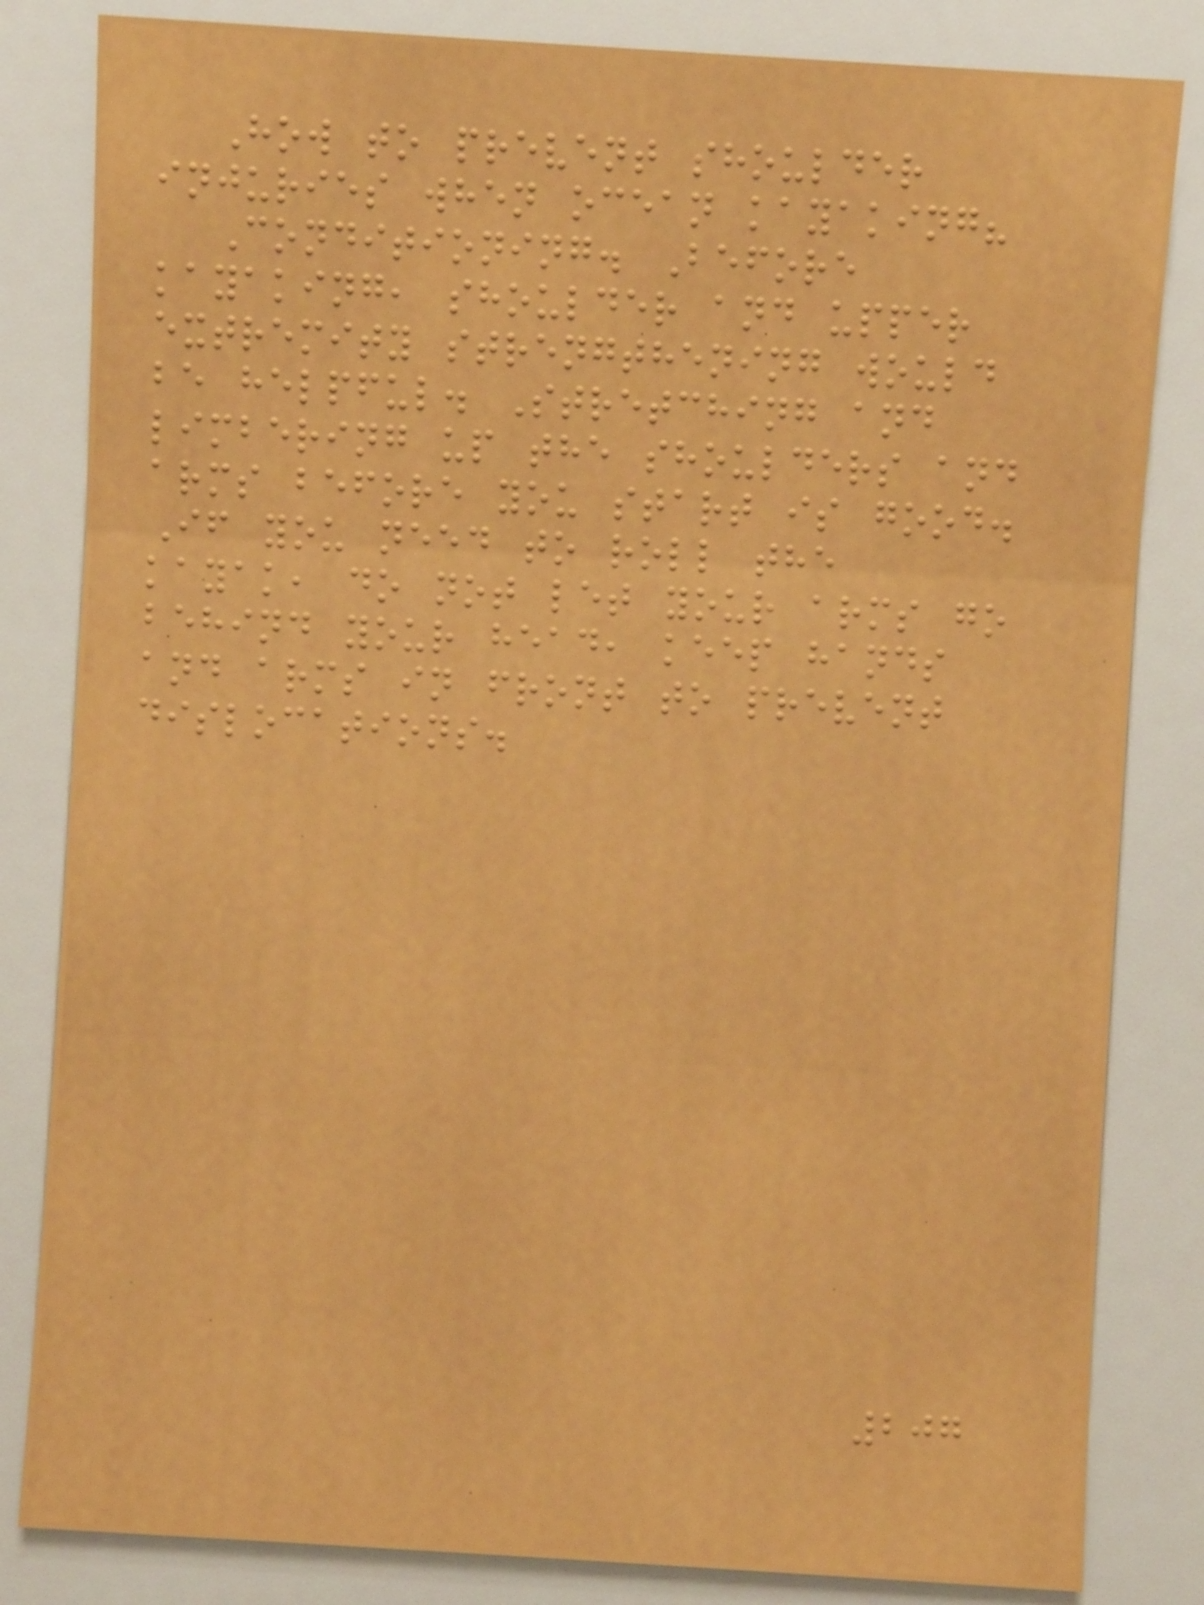How to prevent shoulder
injuries when ocean kayaking?
Conditioning. Before
kayaking, shoulder and upper
extremity strengthening would
be helpful. Stretching and
limbering up the shoulders and
arms before you start is good.
If you need to roll the
kayak, do not let your arms go
behind your head, keep hands
and arms in front to prevent
dislocations.
207
